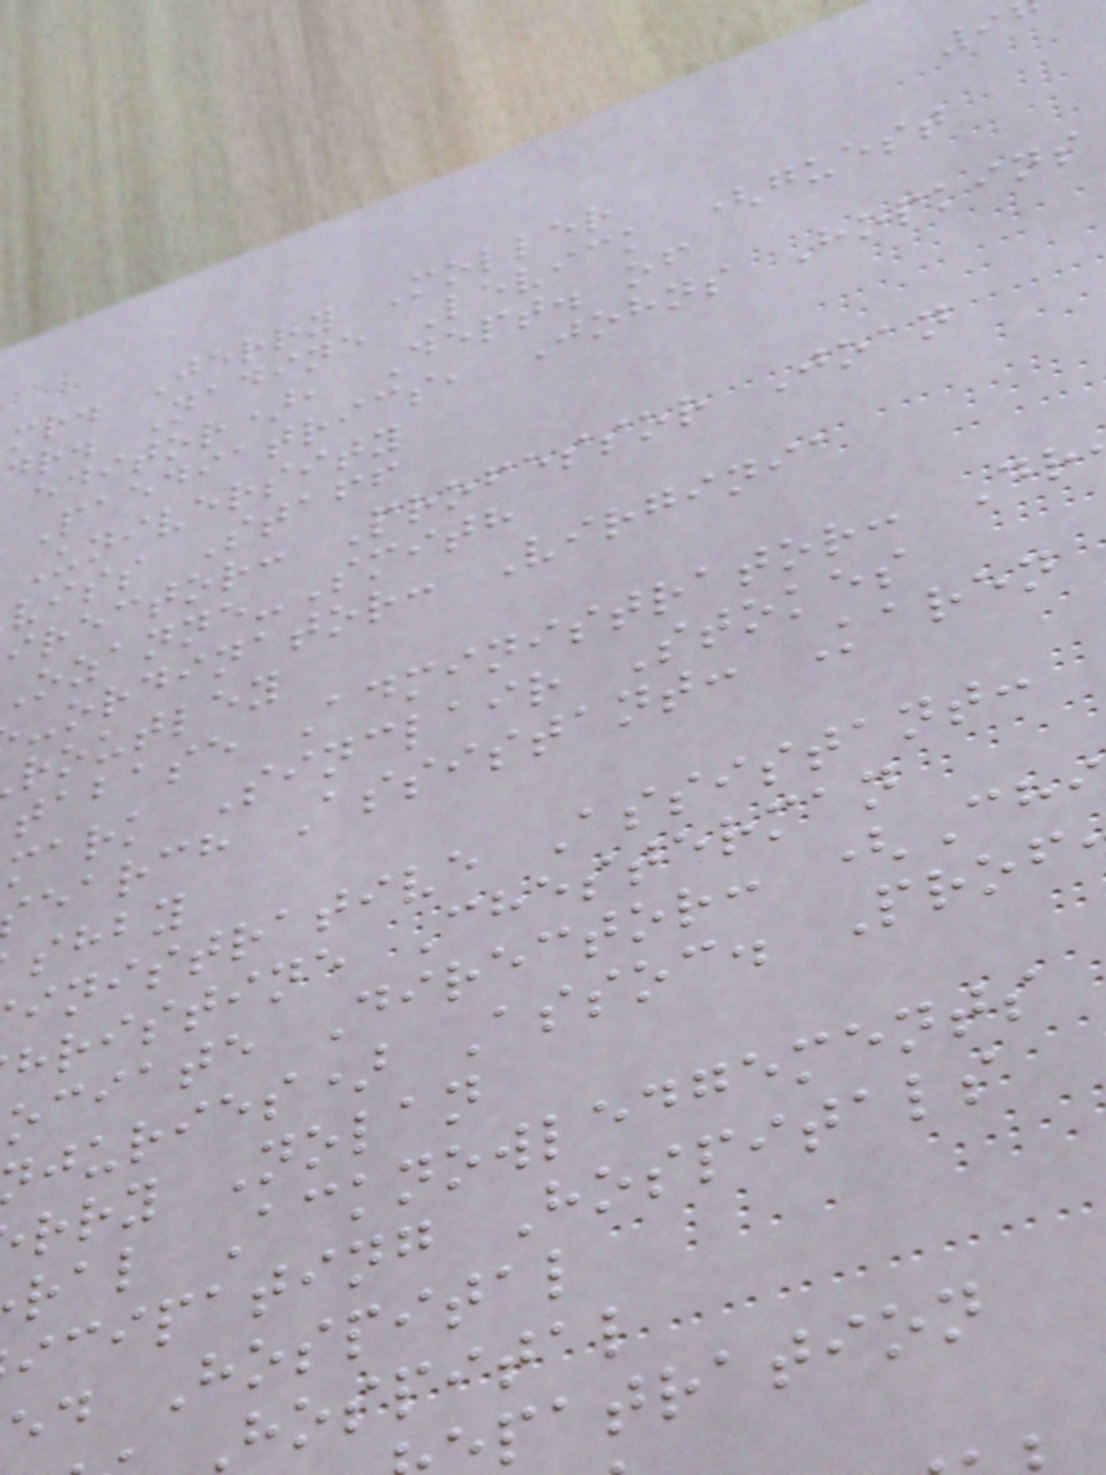mr. Jerry Moller
dr. Nadine Levick (guest
editor), Dept. of
Paediatrics, Johns Hopkins
University
viss Staff
irector: Professor Joan
zanne-Smith
-ordinator: Virginia
routley
tabase Administrator: Dr
mark Sinclair Stokes
earch Assistant: Karen
shby
inistrative Assistant:
hristine Chesterman
ociate Director: (Ch
juries) Assoc. Prof
rry Nolan
ral Acknowledgements
icipating Hospitals
ed Hospital
hospital
patration
